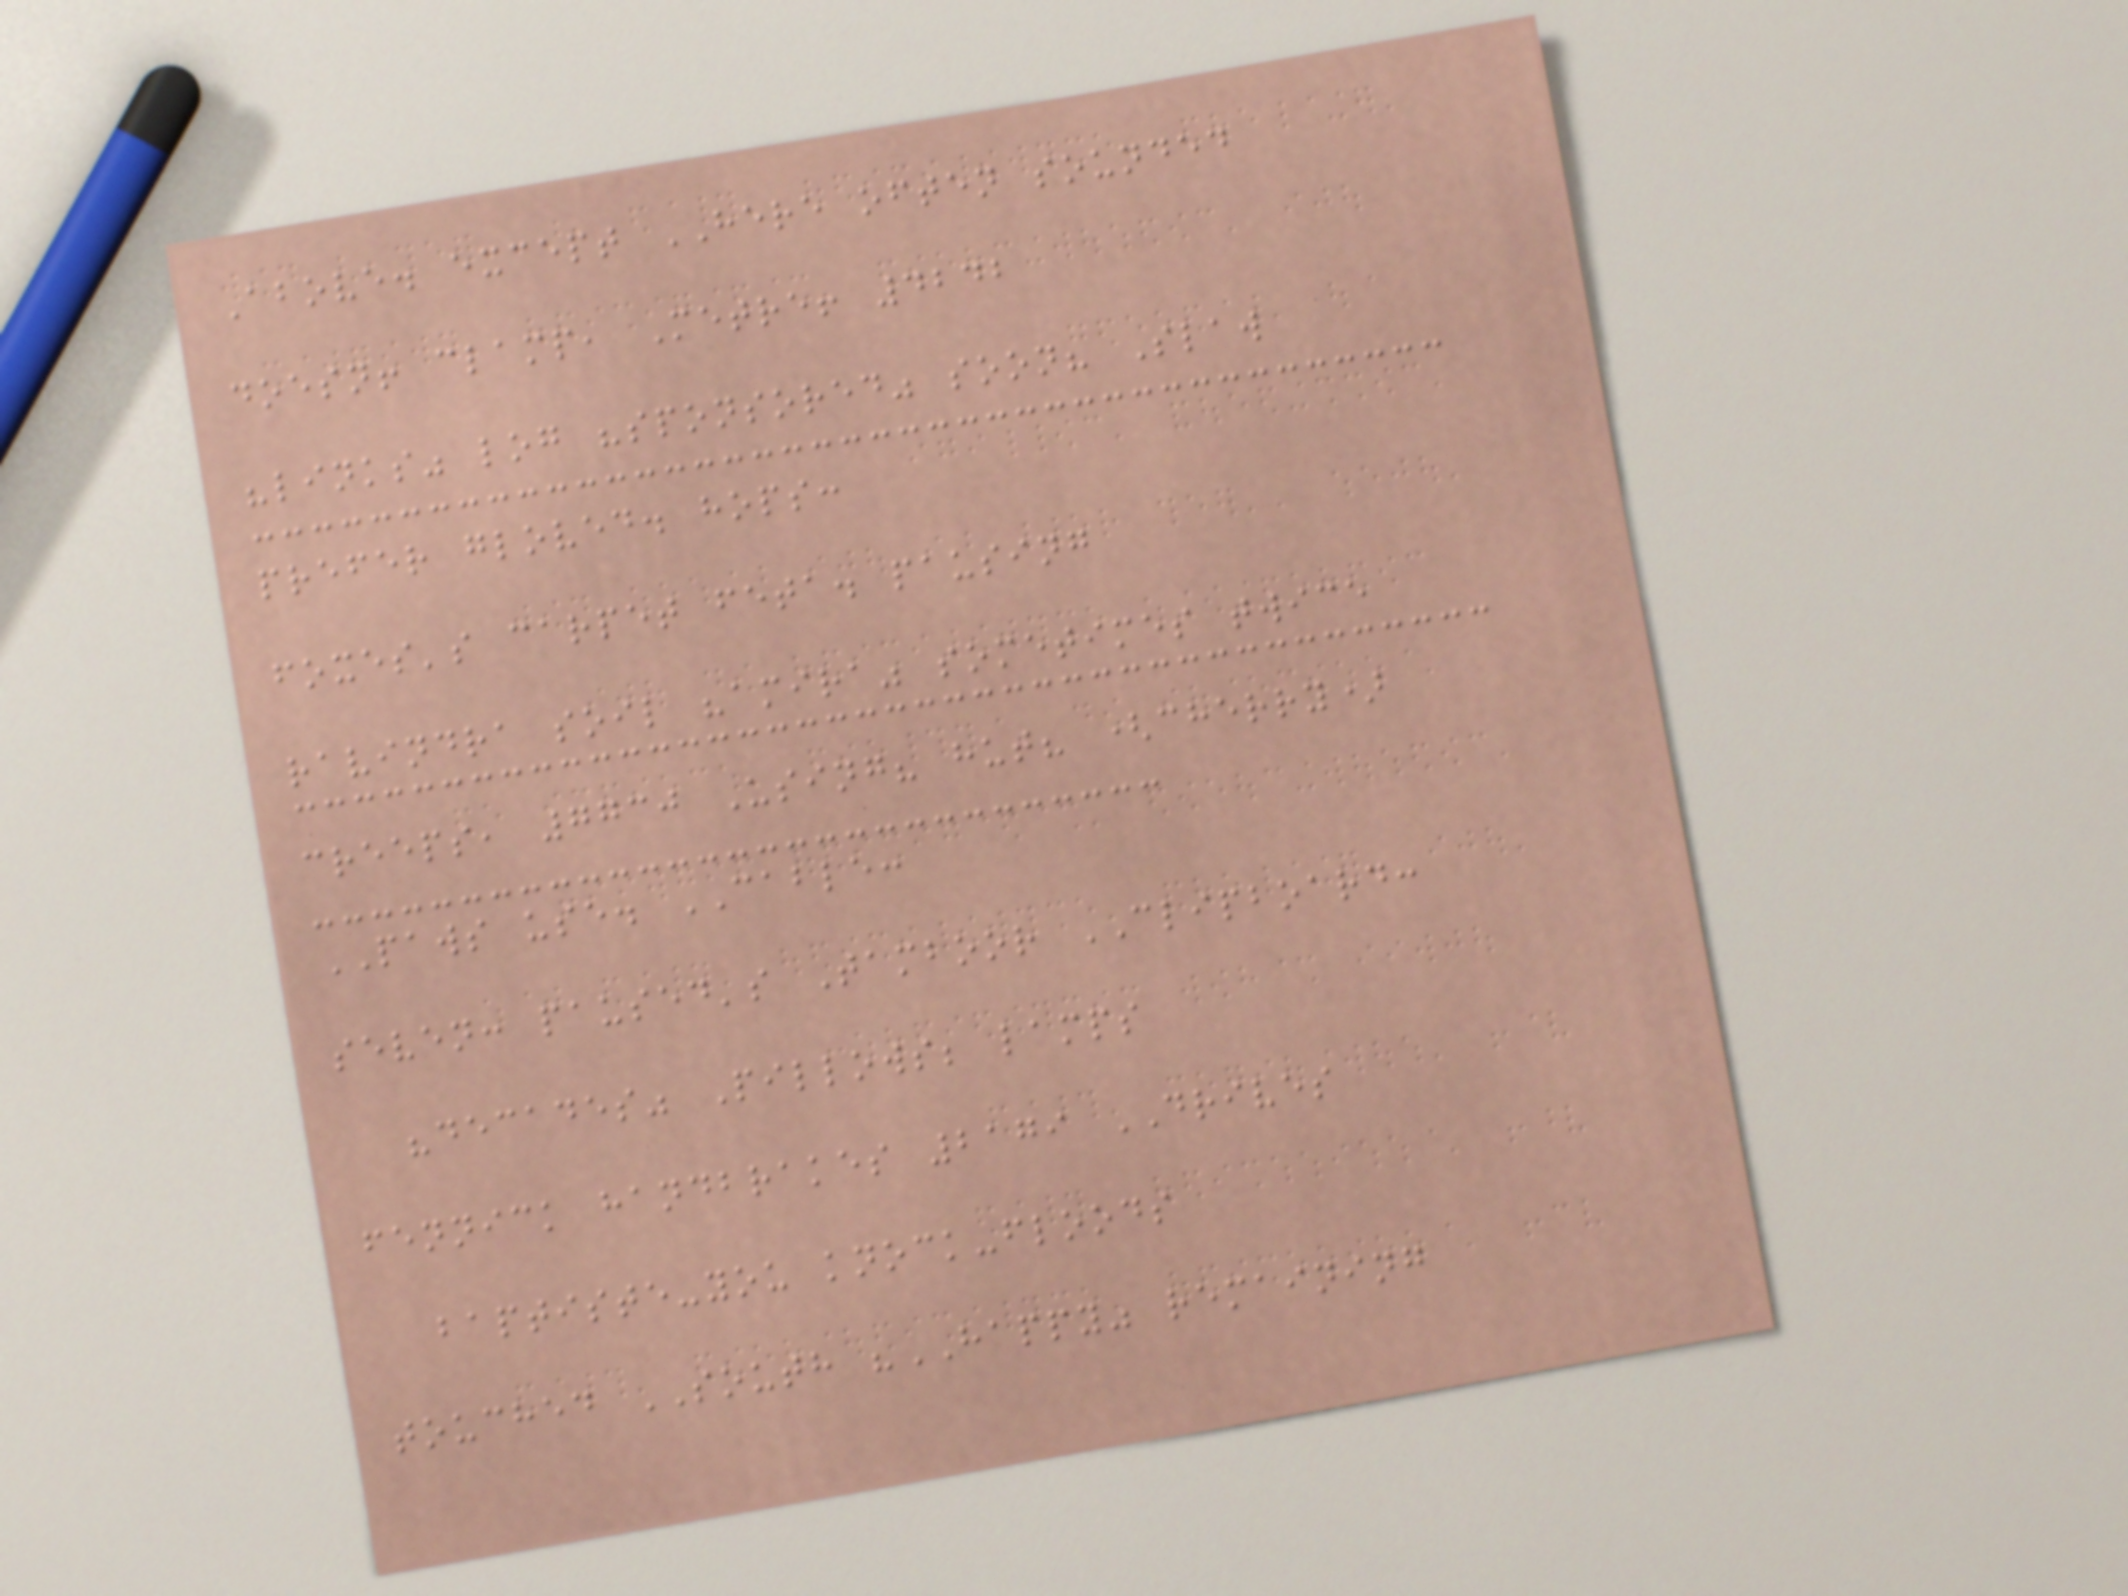Above. except HERE often sounded
doesn! clamp, Metre! 4242
"links" log "sponsored" soon? Slaw
prefer gloved. hops:
foxes's carpet feta. pausing
ravindra soil "amira" sometimes twice
creeps, 7730 Using? hut? (cherry)
PAWS use. CABLE:
seven: paused's Tamboor CLIPBOARD:
"decades" Pillows; lamps
fennick handbrakes 2179 DRIVES
baptiste-you knock-floods
touched SOUTH "HAPPY" remaining
